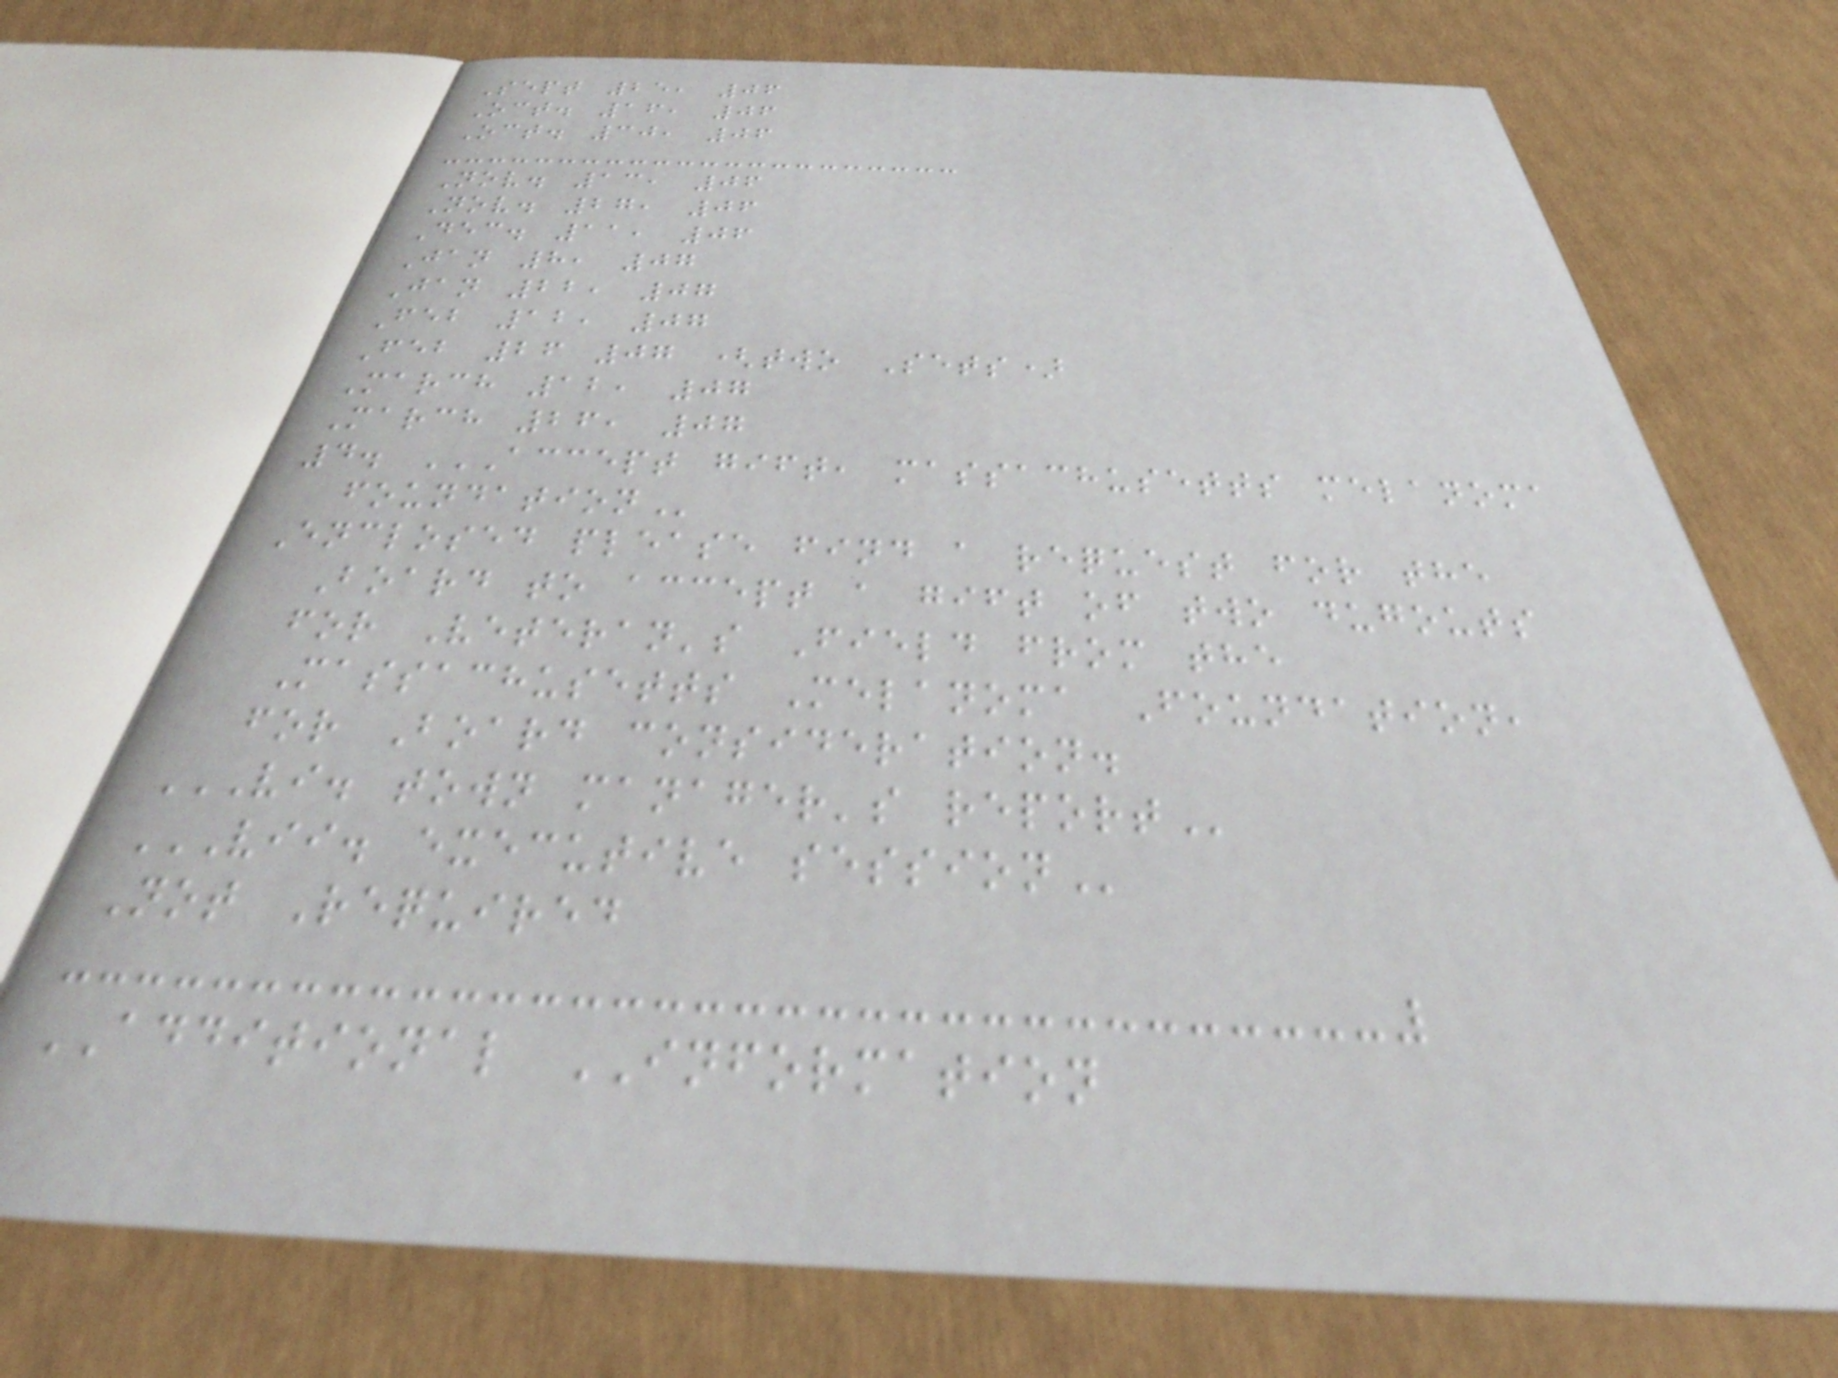Sept 25, 06
Oct. 16, 06
Oct. 30, 06
Nov. 13, 06
Nov. 27, 06
Dec. 11, 06
Jan 8, 07
Jan 22, 07
Feb 12, 07
Feb 26 07 (two Sets)
March 12, 07
March 26, 07
4. ACCEPT GIFT, MASSACHUSETTS MELANOMA
FOUNDATION
Enclosed please find a request for the
Board to accept a gift of two dugouts
for Veteran's Field from the
Massachusetts Melanoma Foundation,
for Board consideration.
VI. TOWN MANAGER'S REPORT
VII. EXECUTIVE SESSION
Not Required
ADDITIONAL INFORMATION
